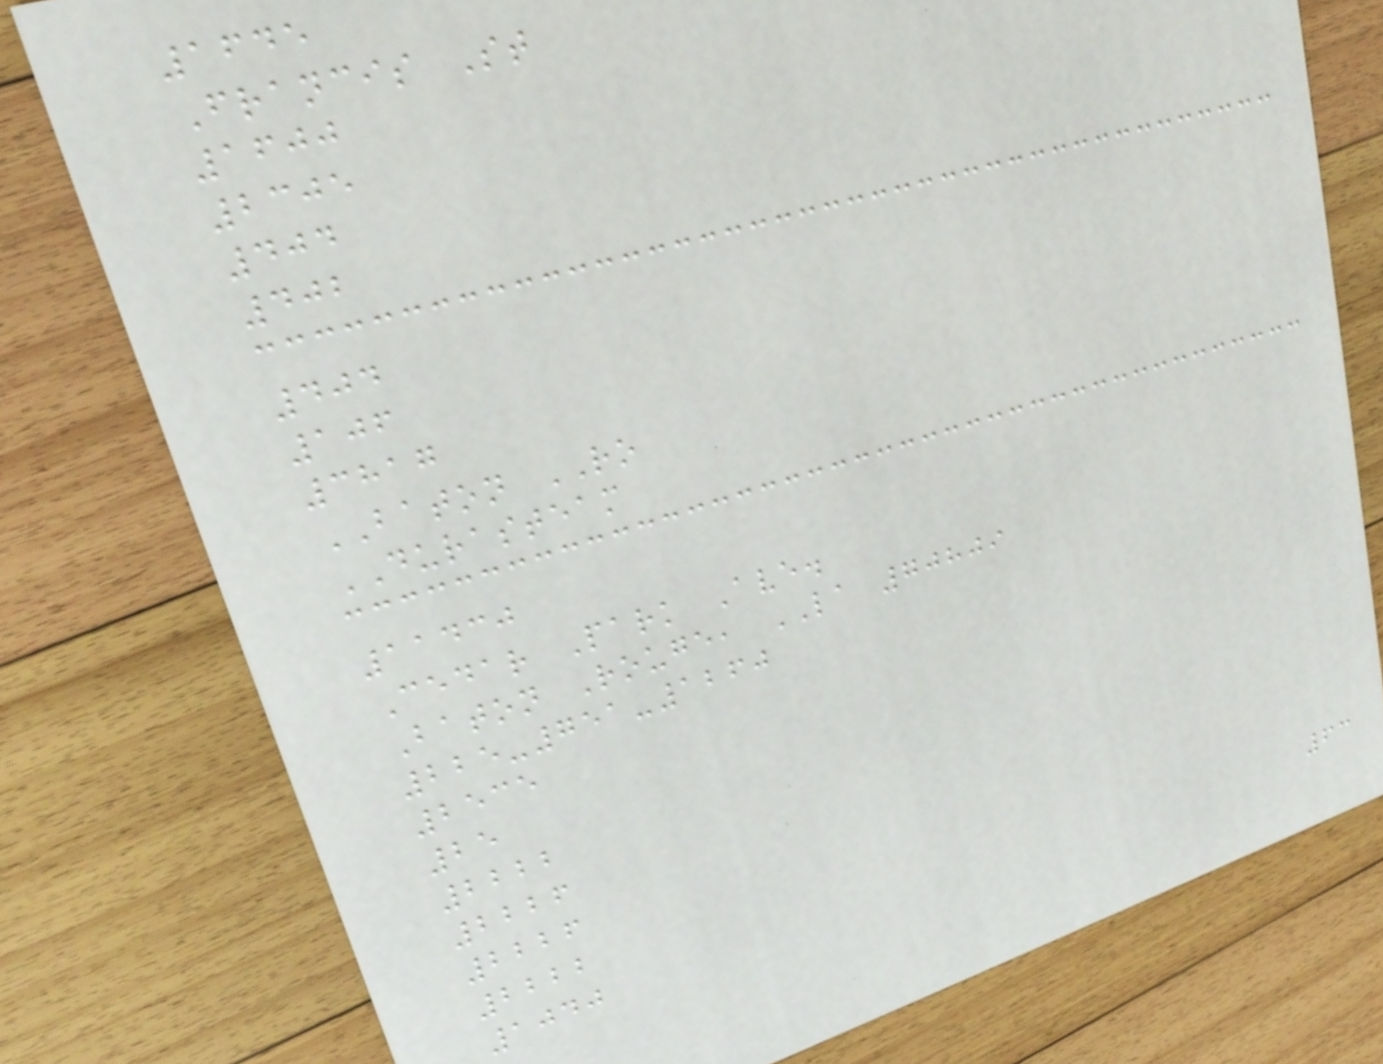1645
Francis St
1600
2305
404
402
404
106
3817
BATON RO
DURASTEAM
11430
Cedar Park Ave.
Baton Rouge, LA 70809
225-751-1260
2535
25
2222
2226
2226
2222
1040
63
